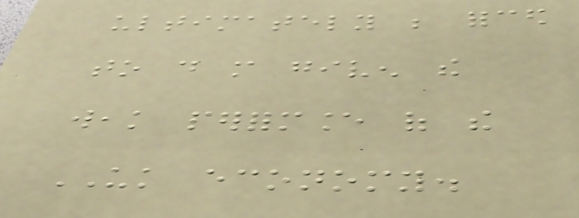ultimately be forced
to do more given the
weak performance of the
UK economy.
